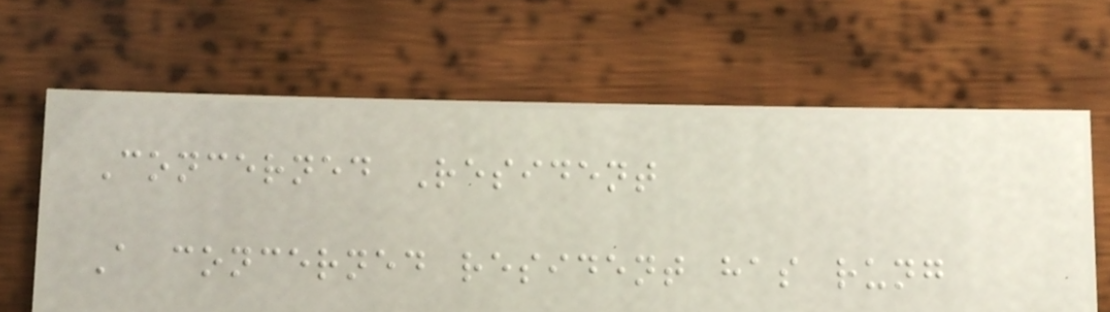Concerned Resident
A concerned resident has rung
